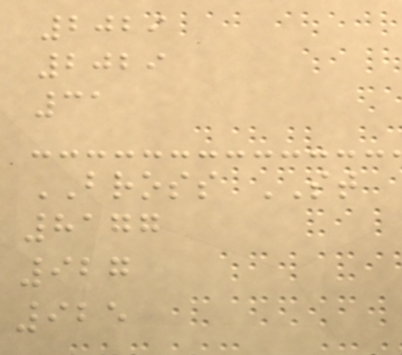2029
2029
31
BROSS ST
8177
927
925
